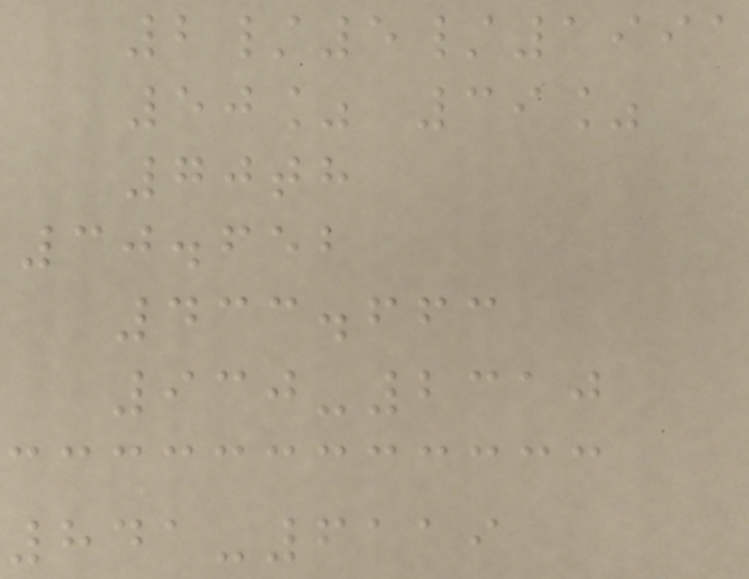2/5/1991
50% 39%
70th
30.652
433.663
930-2310
841-6119
